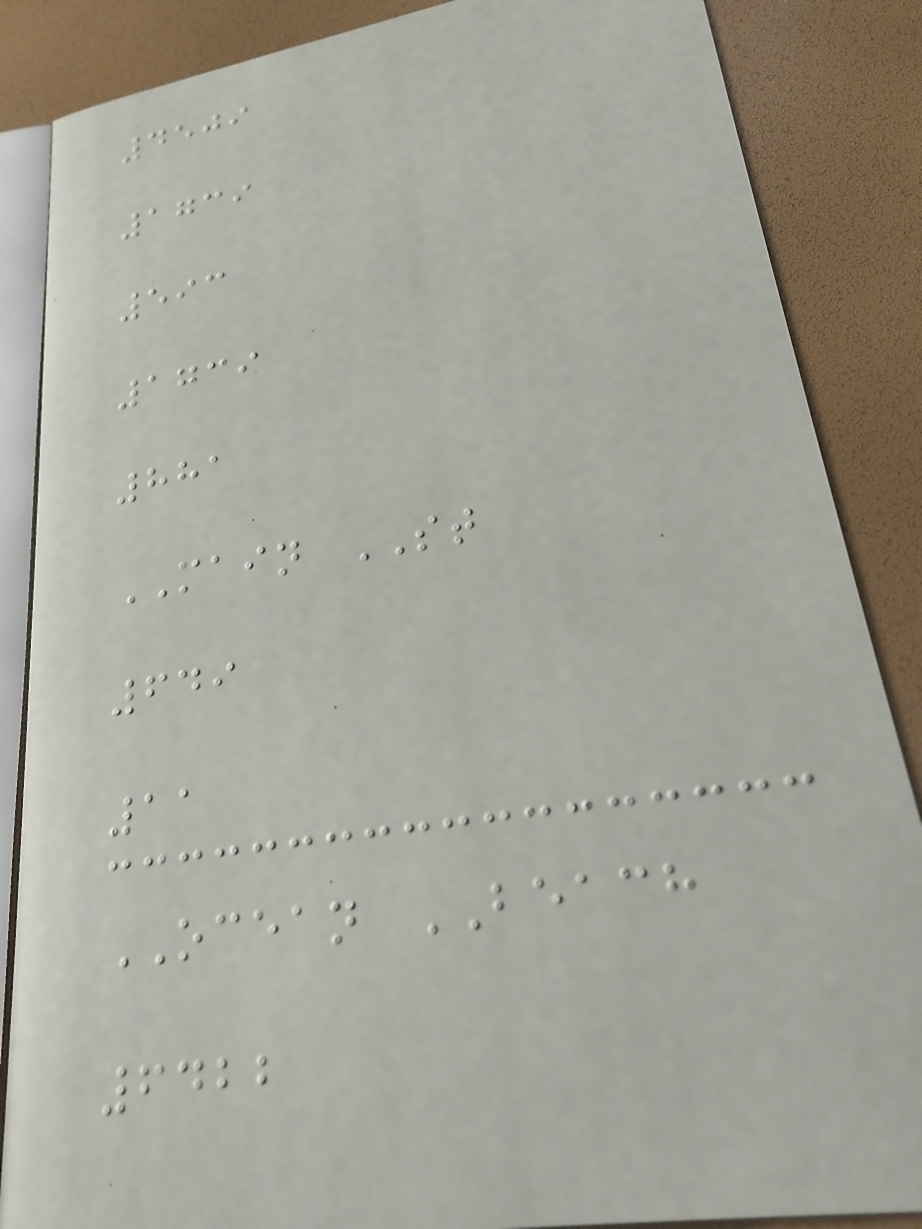4509
1739
593
1739
881
MAIN ST
649
11
OCEAN BEACH
6422
